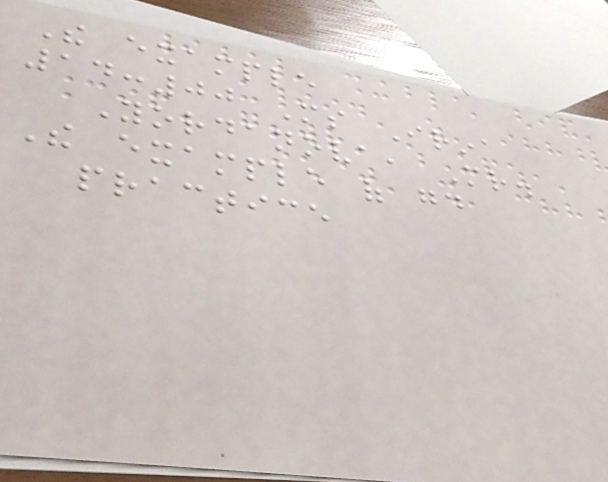The example
14:00 Ms Irina
Yordanova, Mr.
The example of good
practice
